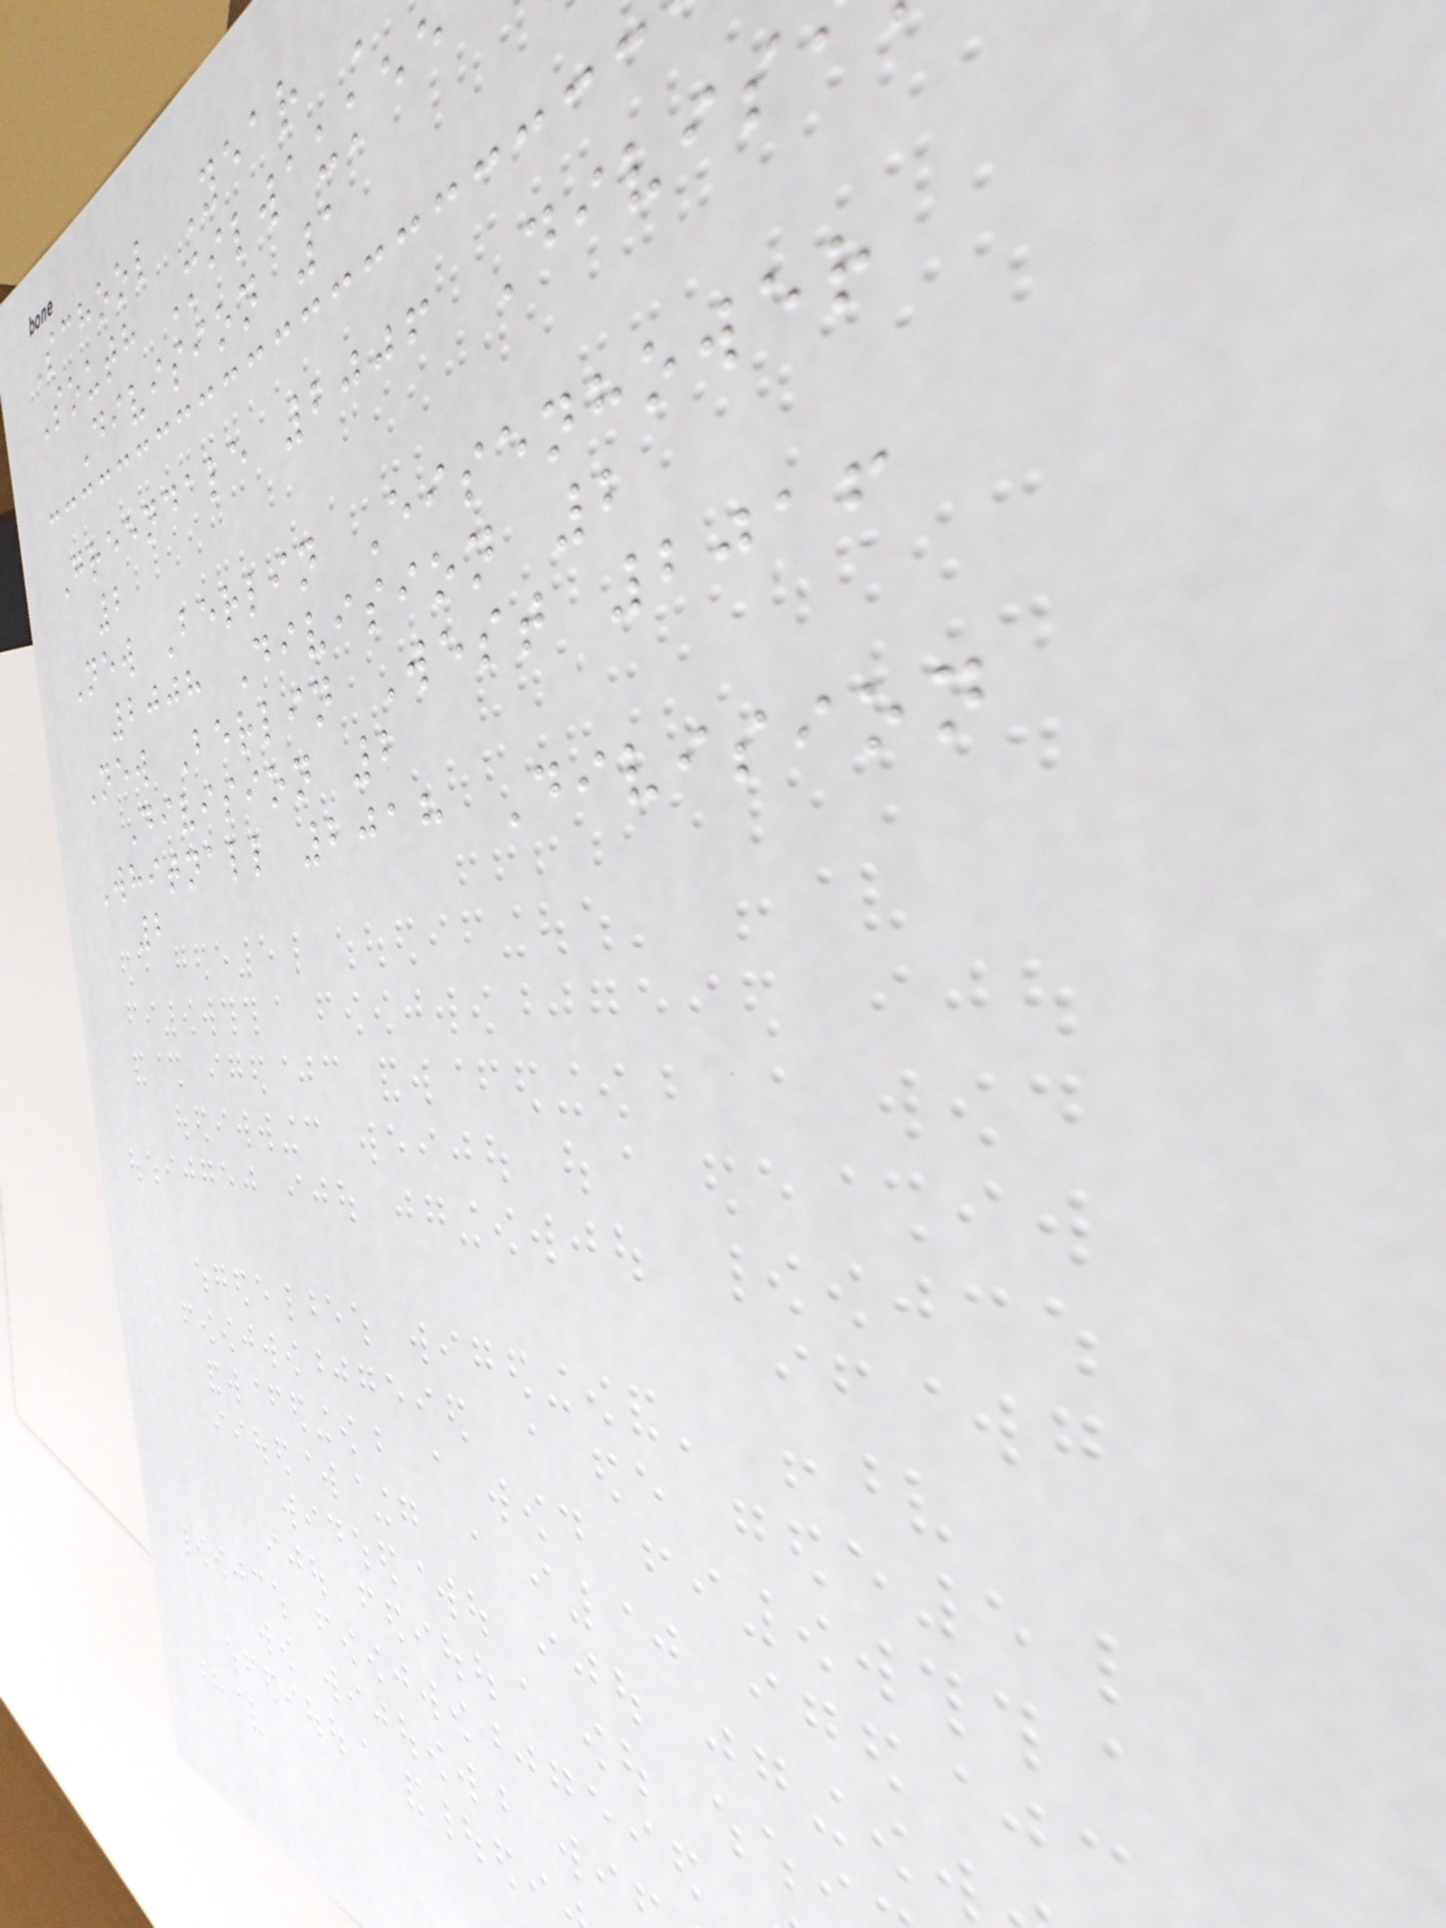School Year
South Milwaukee
Division 1
Greendale 2006 Divis
2
New Berlin Eisenhower
2008 Division 2
New Berlin West 2016
Division 2
Whitnall 2018 Division
2
